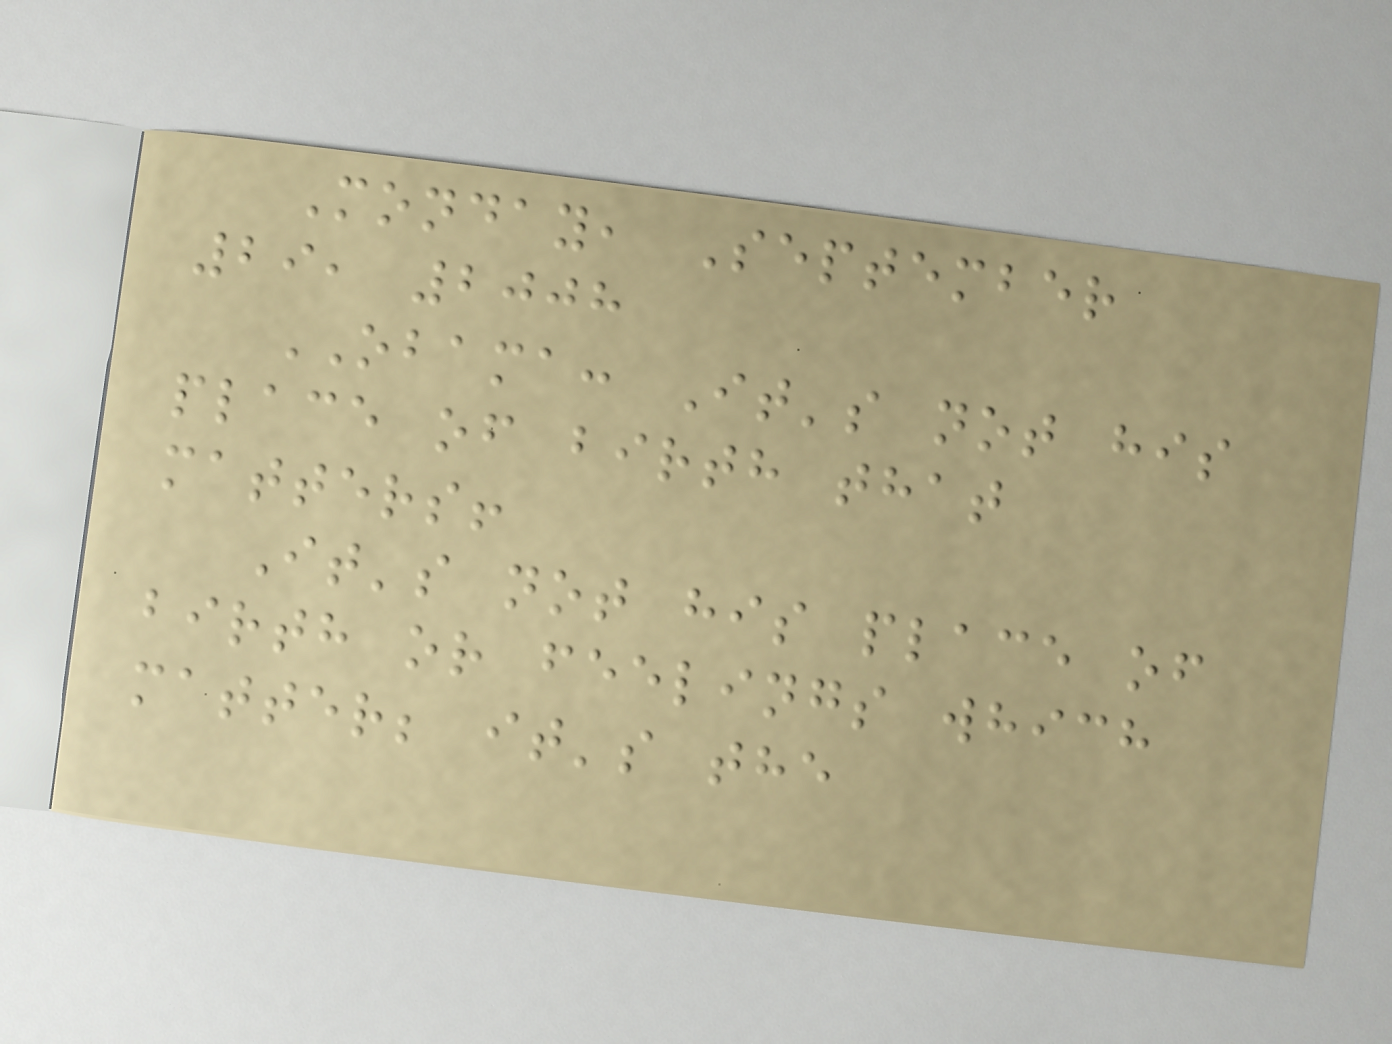Monday, September
29, 2008
OBAMA: It's not his
place of birth that
matters!
It's not his place of
birth or feelings which
matter; it's the
